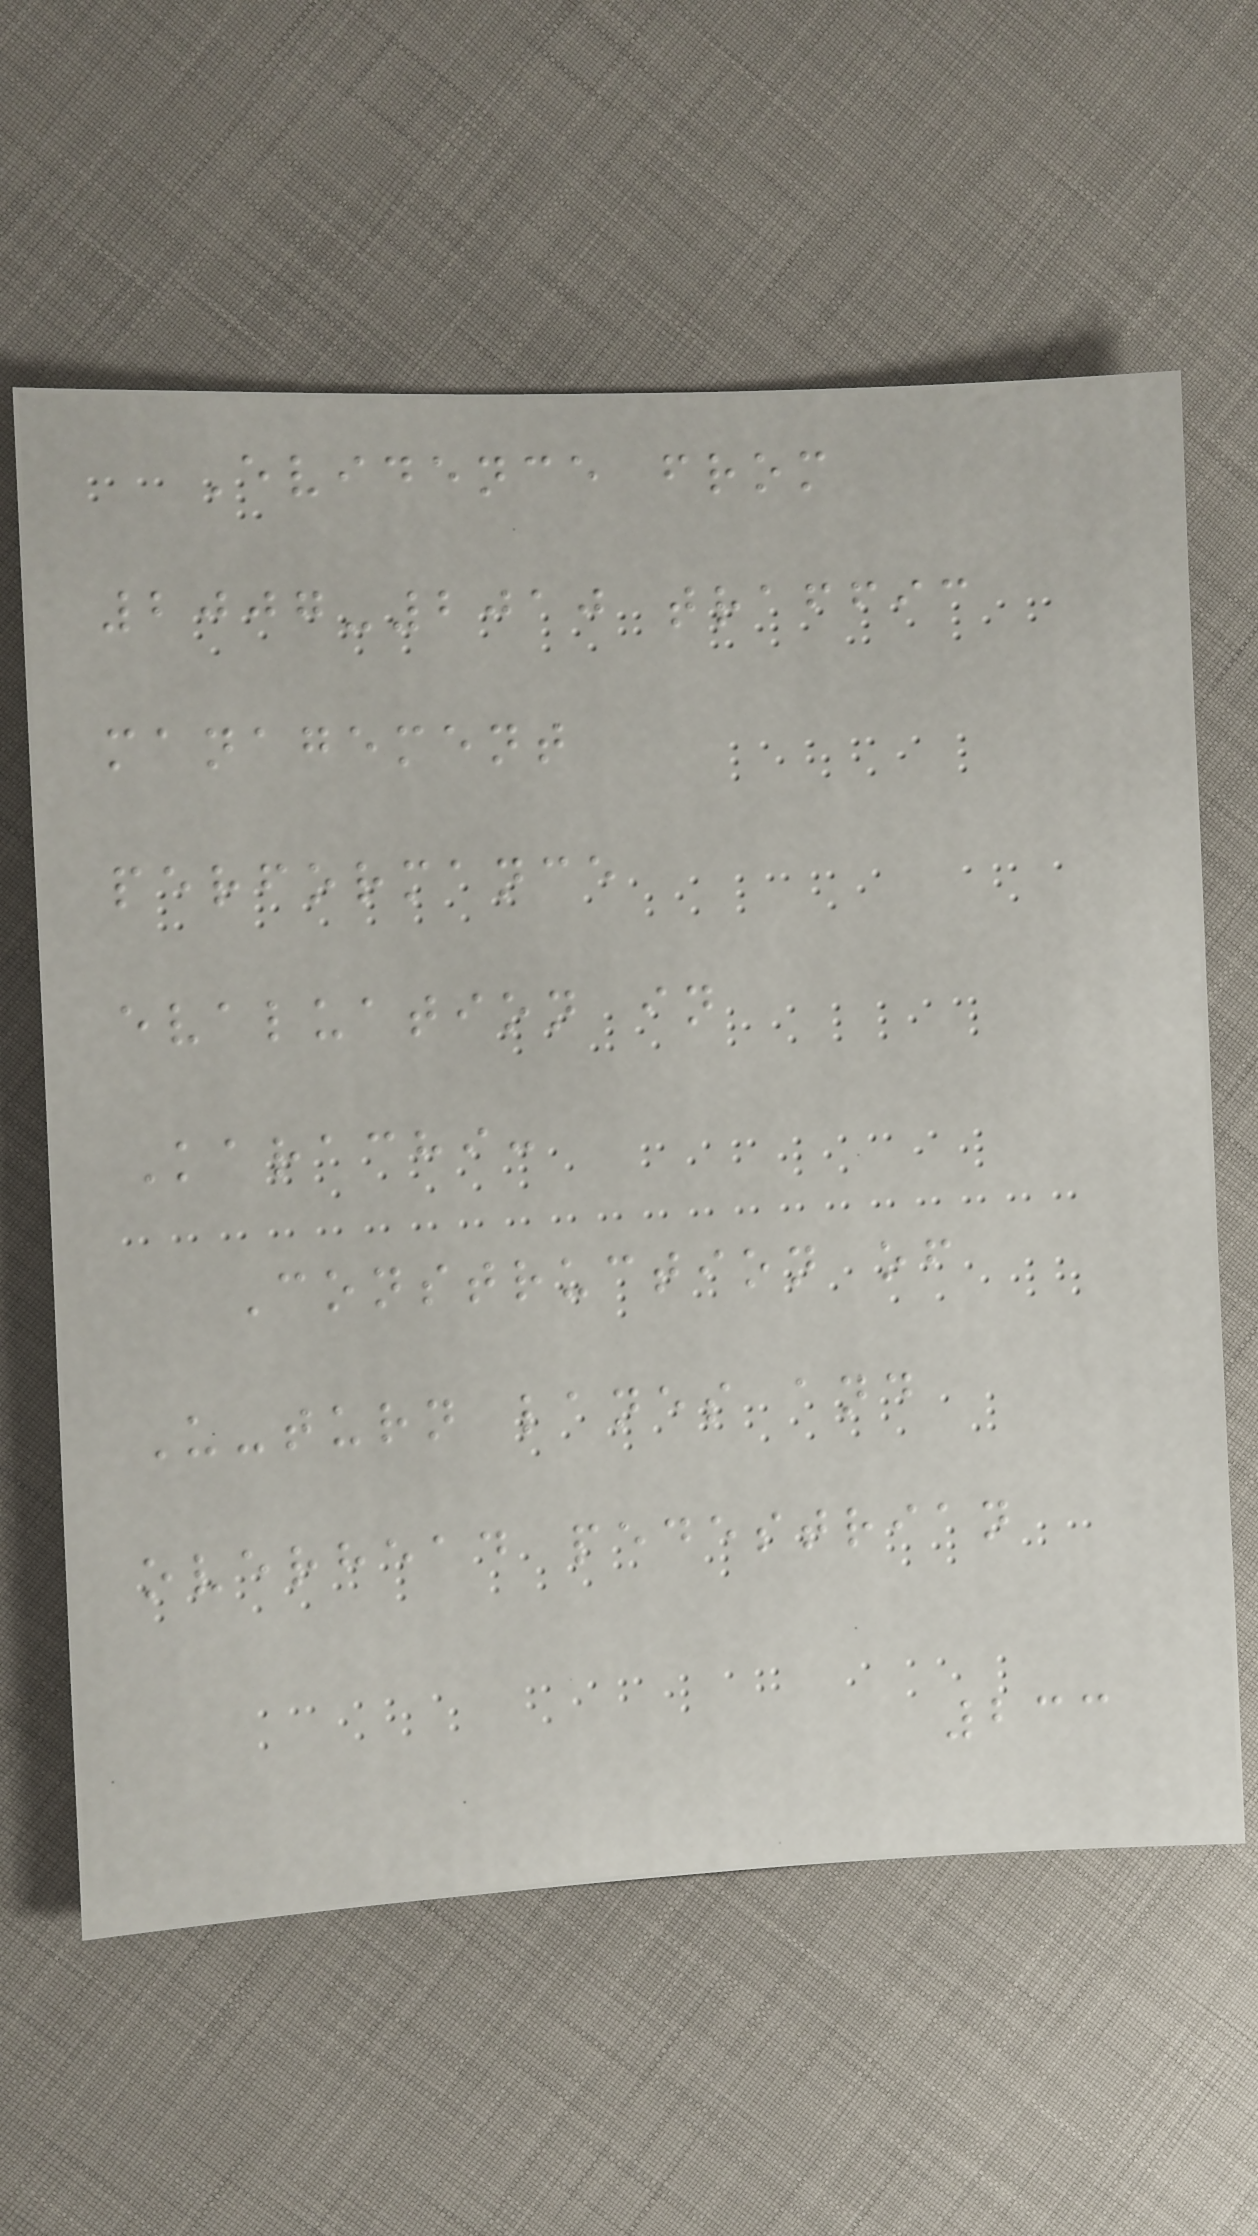Evidence from
2007-2010 traffic
management
performance
evaluation in
Karachi:
Construction of
U-turn lanes and
overhead pedestrian
233
